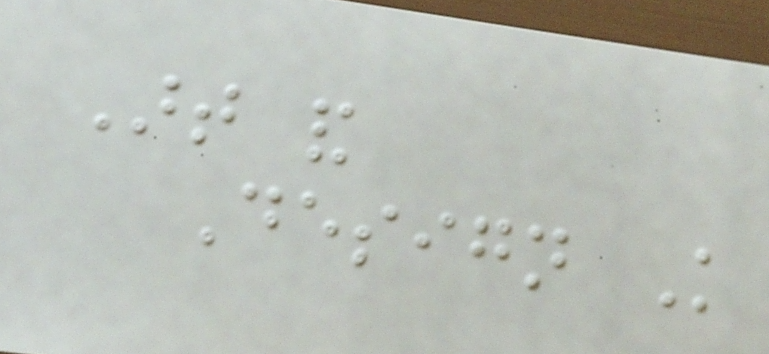Art and
Design Knowledge
